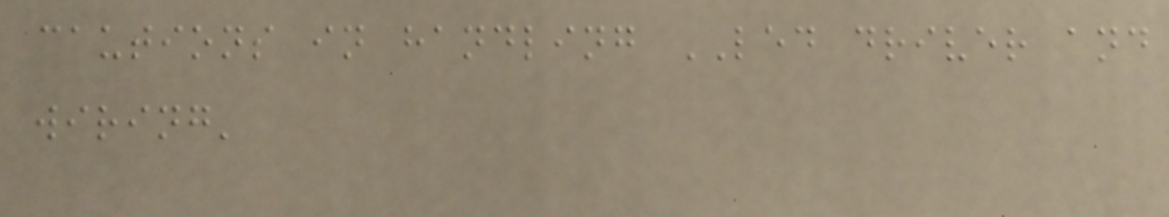cautions in handling LED driver and
wiring'
